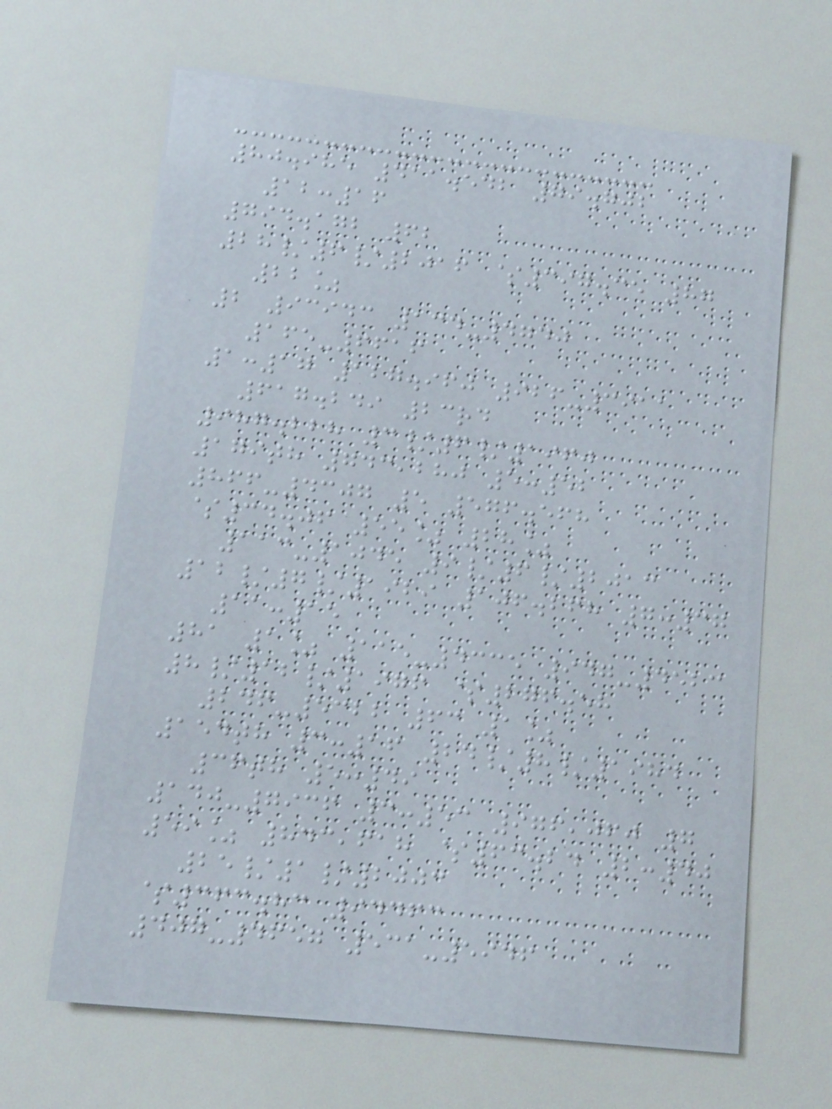80.985 411.542 79.702
12:16
794.172 62
28/6/2016 $397.35 87
22%
2 93943 134-4740
165-6616
1:17 127.960 926-3911
617.249 23rd
987.228 3/6/1960
179th 743,280 5:52
866-4307 5 576.568
$34.06 55% 28%
113-1045 9/6/2013
12/7/1929 106.268 7:37
11:15
81 1% 115-4335 947-4523
8/12/1976 $276.58
246-5322 63 1%
154th 3:16 24/8/1984
36th 5:49
140-7936 3:53 976,060 7
59% 843,618 $63.24 2:40
25/1/2003
$363.83 94463
407-4657 531-5946
